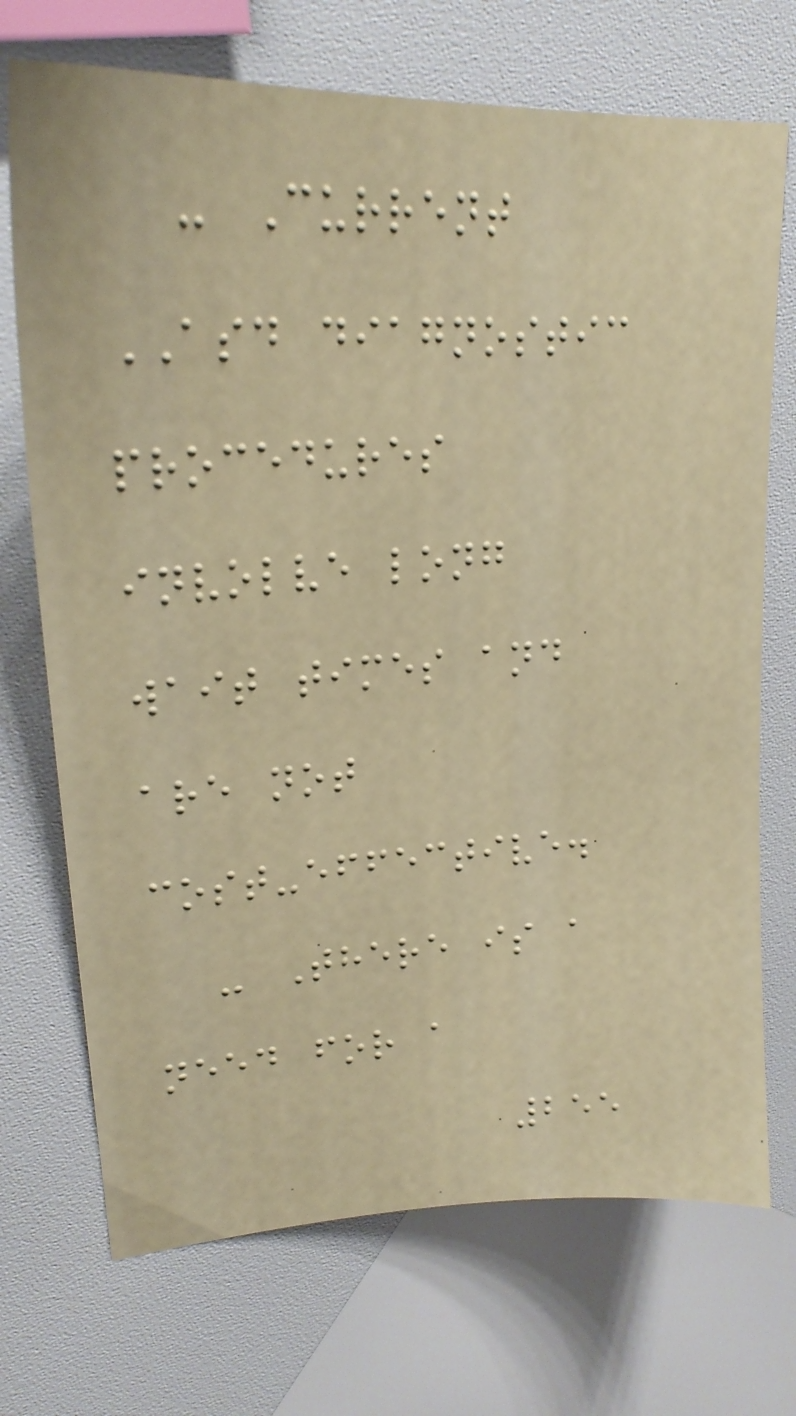- Current
ASD diagnostic
procedures
involve long
wait times and
are not
cost-effective.
- There is a
need for a
255
